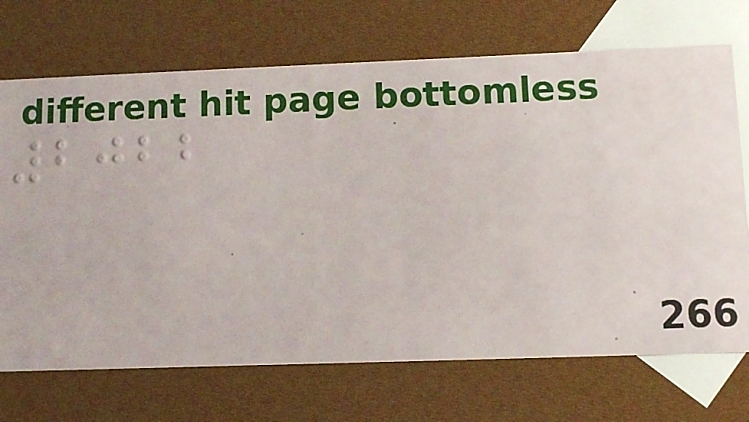2022
